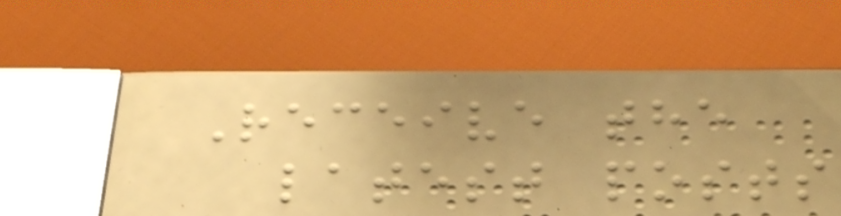Receive the
latest posts
